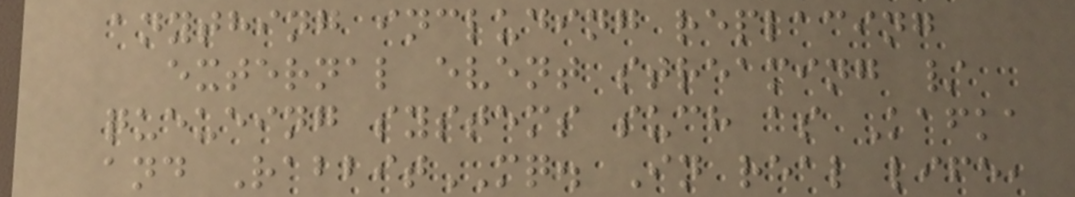anything including replacing
external event streaming /
queueing systems such as Kafka
and RabbitMQ. In real life,
